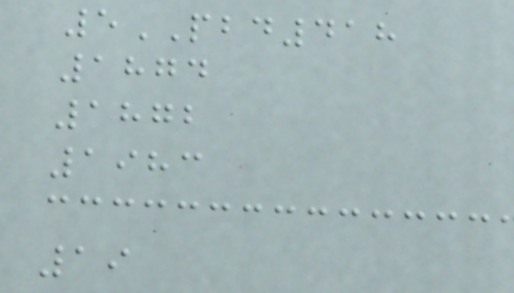5PBD418
1874
1872
1983
19
